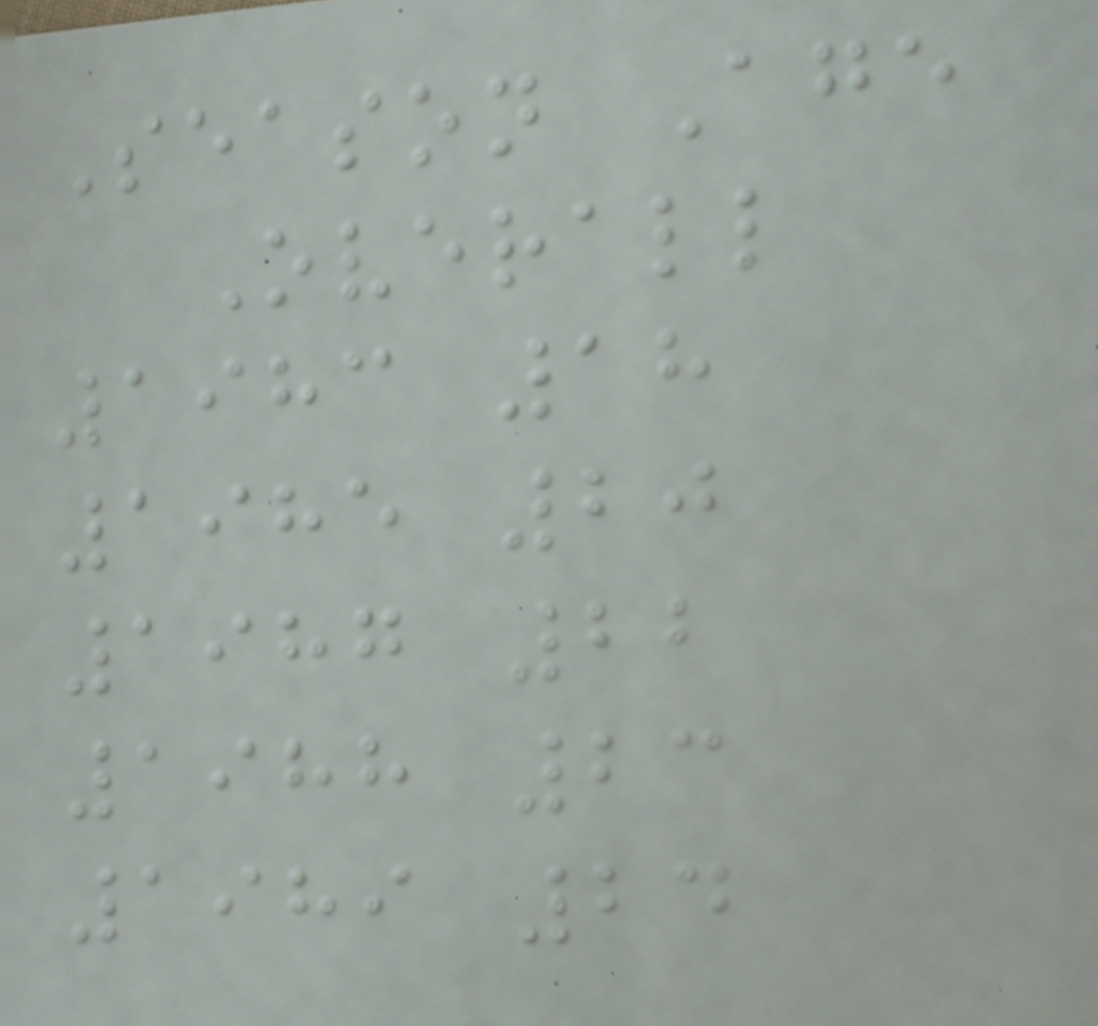Season Age
Overall
1983 18
1985 20
1987 22
1988 23
1989 24
